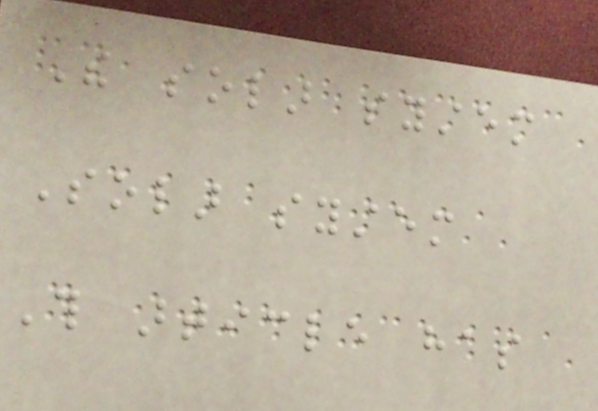The solar system
Solar system
This article has
